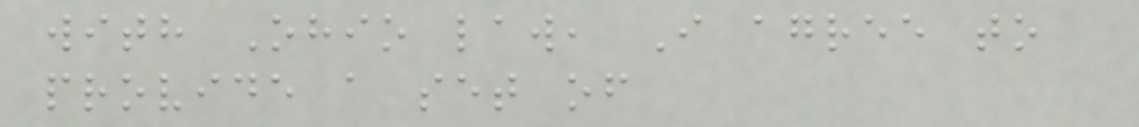with Ohio law, I agree to
provide a set of
